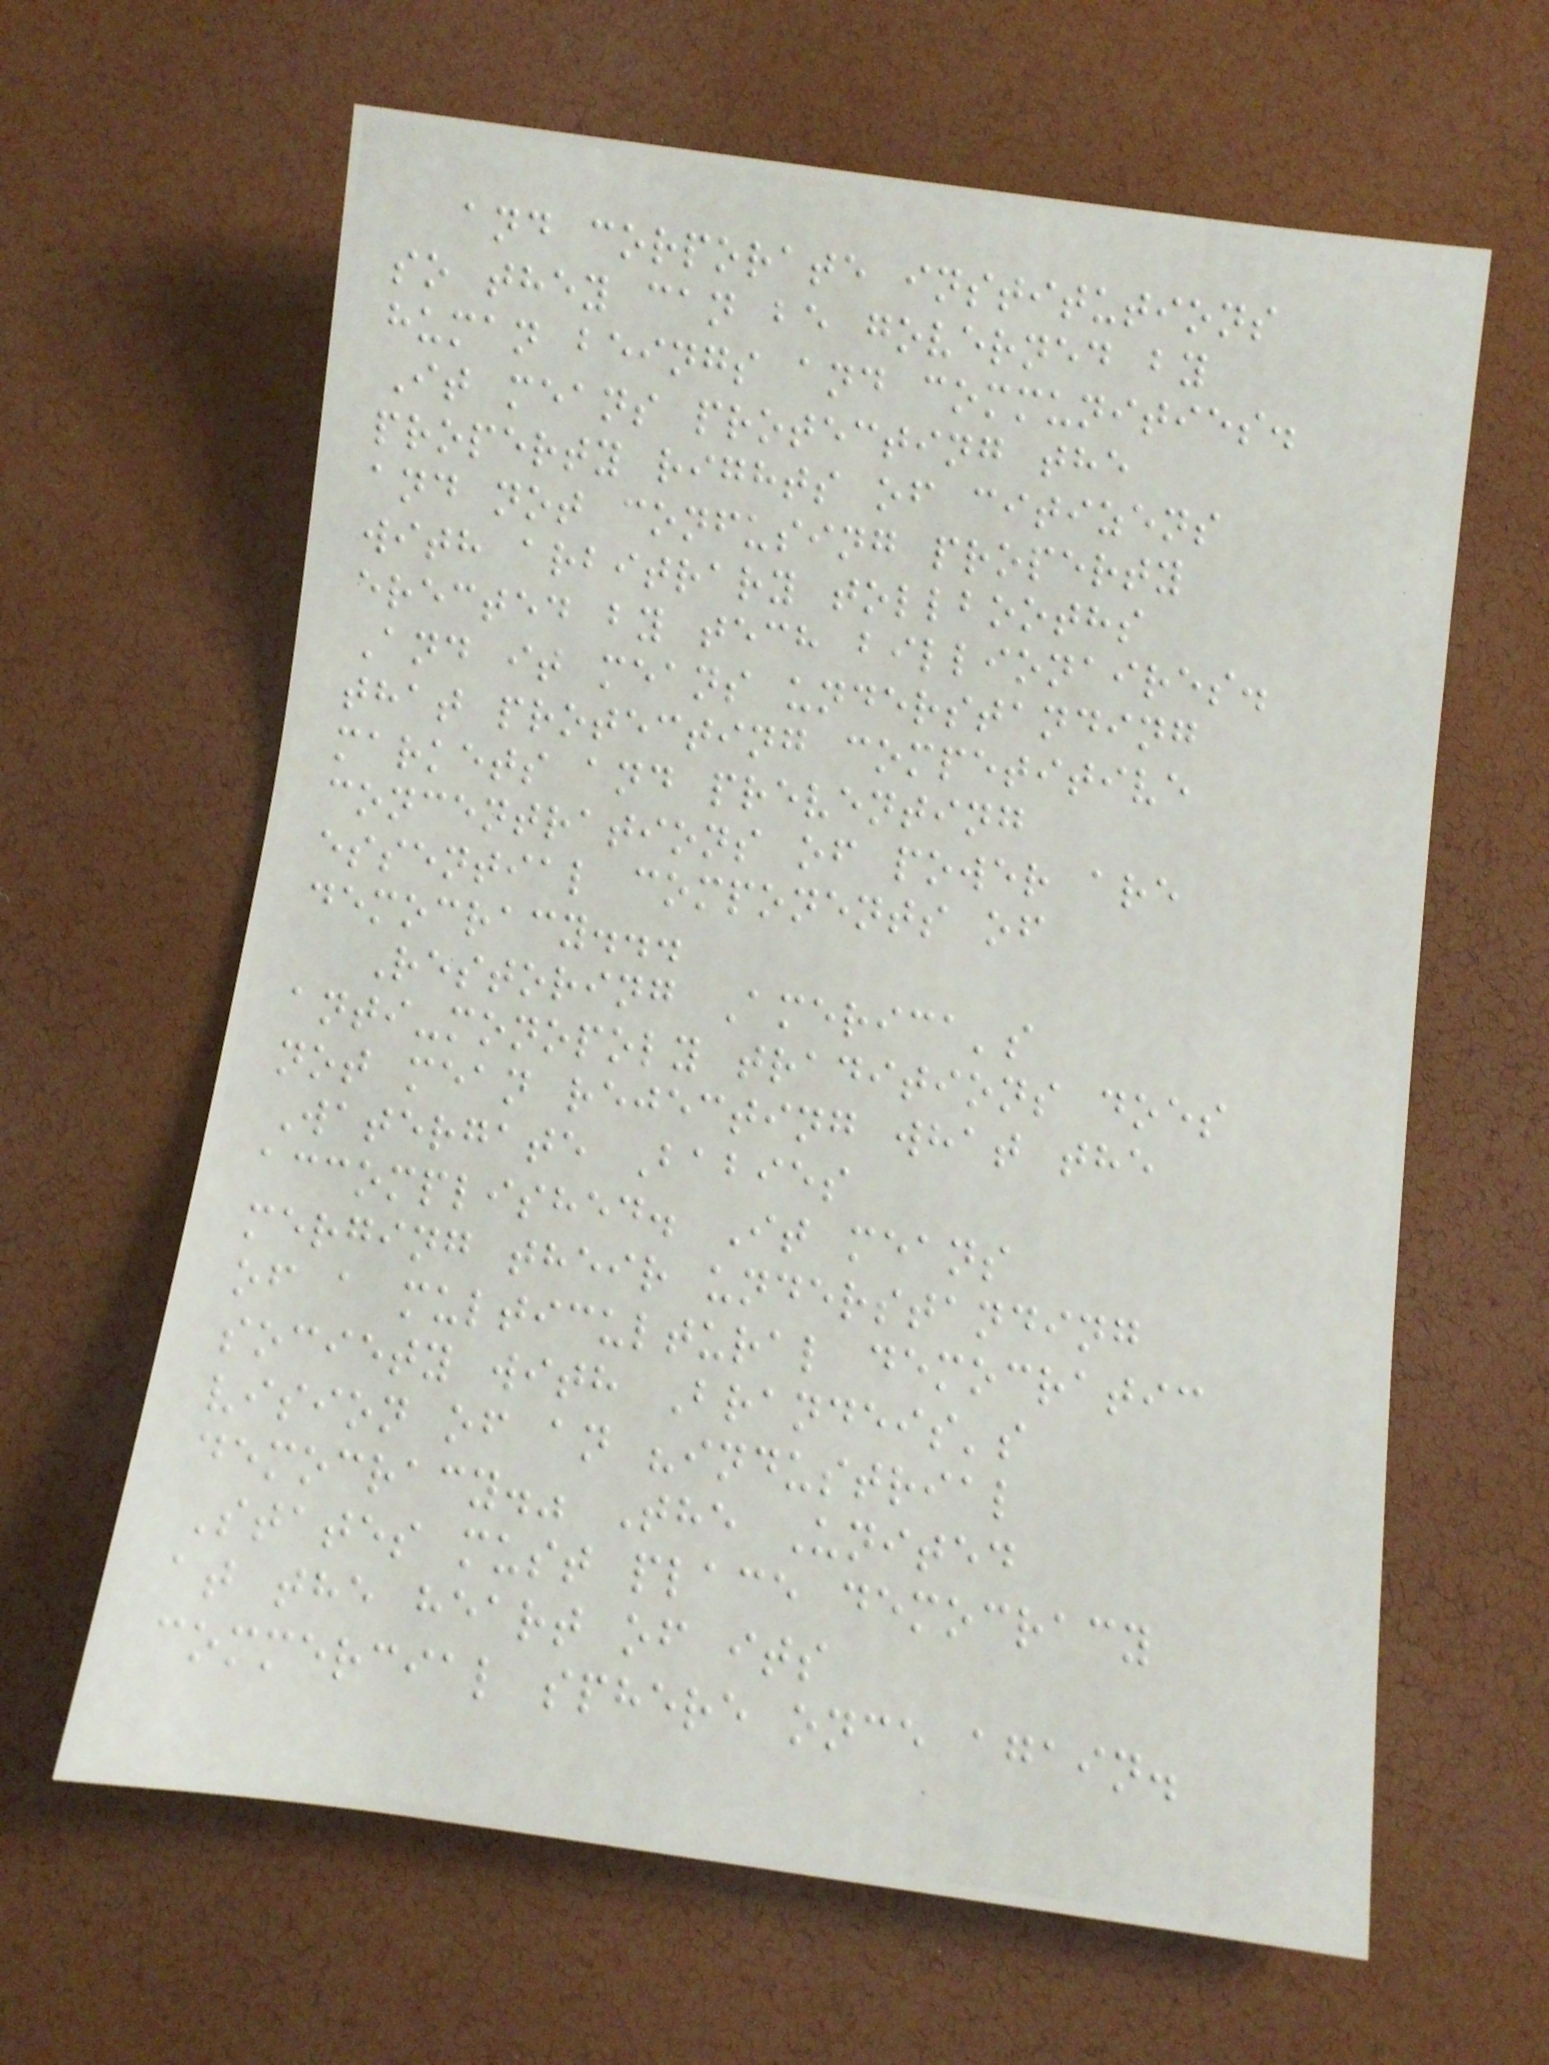and corporate institutions
so they can be governed by
human beings and communities.
It means protecting the
property rights of citizens
and not confusing property
with arbitrary tollbooths
erected by tech billionaires.
And it means understanding
that protecting competitive
markets and preventing
concentrations of power are
essential components of
democracy...
Restoring America's
anti-monopoly traditions does
not mean rejecting what the
Watergate Babies
accomplished. It means
merging their understanding
of a multicultural democratic
society with Brandeis's
vision of an "industrial
democracy." The United
States must place democracy
at the heart of its
commercial sphere once again.
